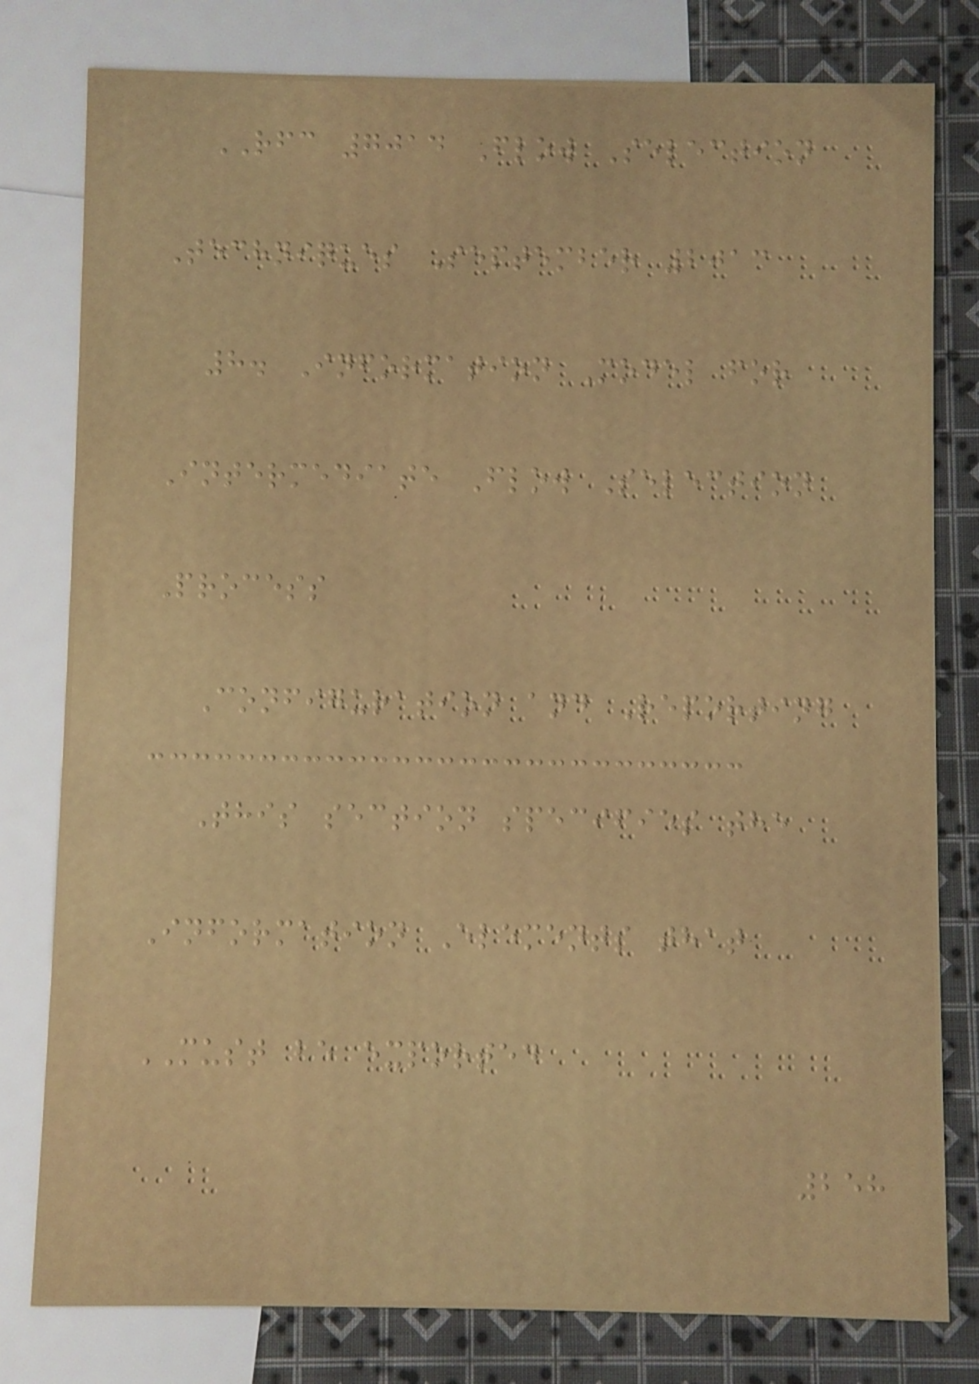RFC 7014 Flow Selection
Techniques September 2013
8. Information Model for
Intermediate Flow Selection
Process
Configuration and Reporting
This section specifies the
Information Elements that
MUST be exported
258
